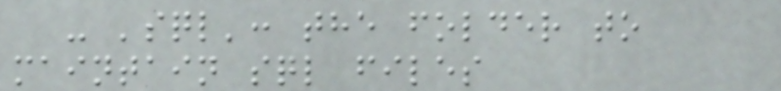- 'sql': the folder to
maintain sql files
